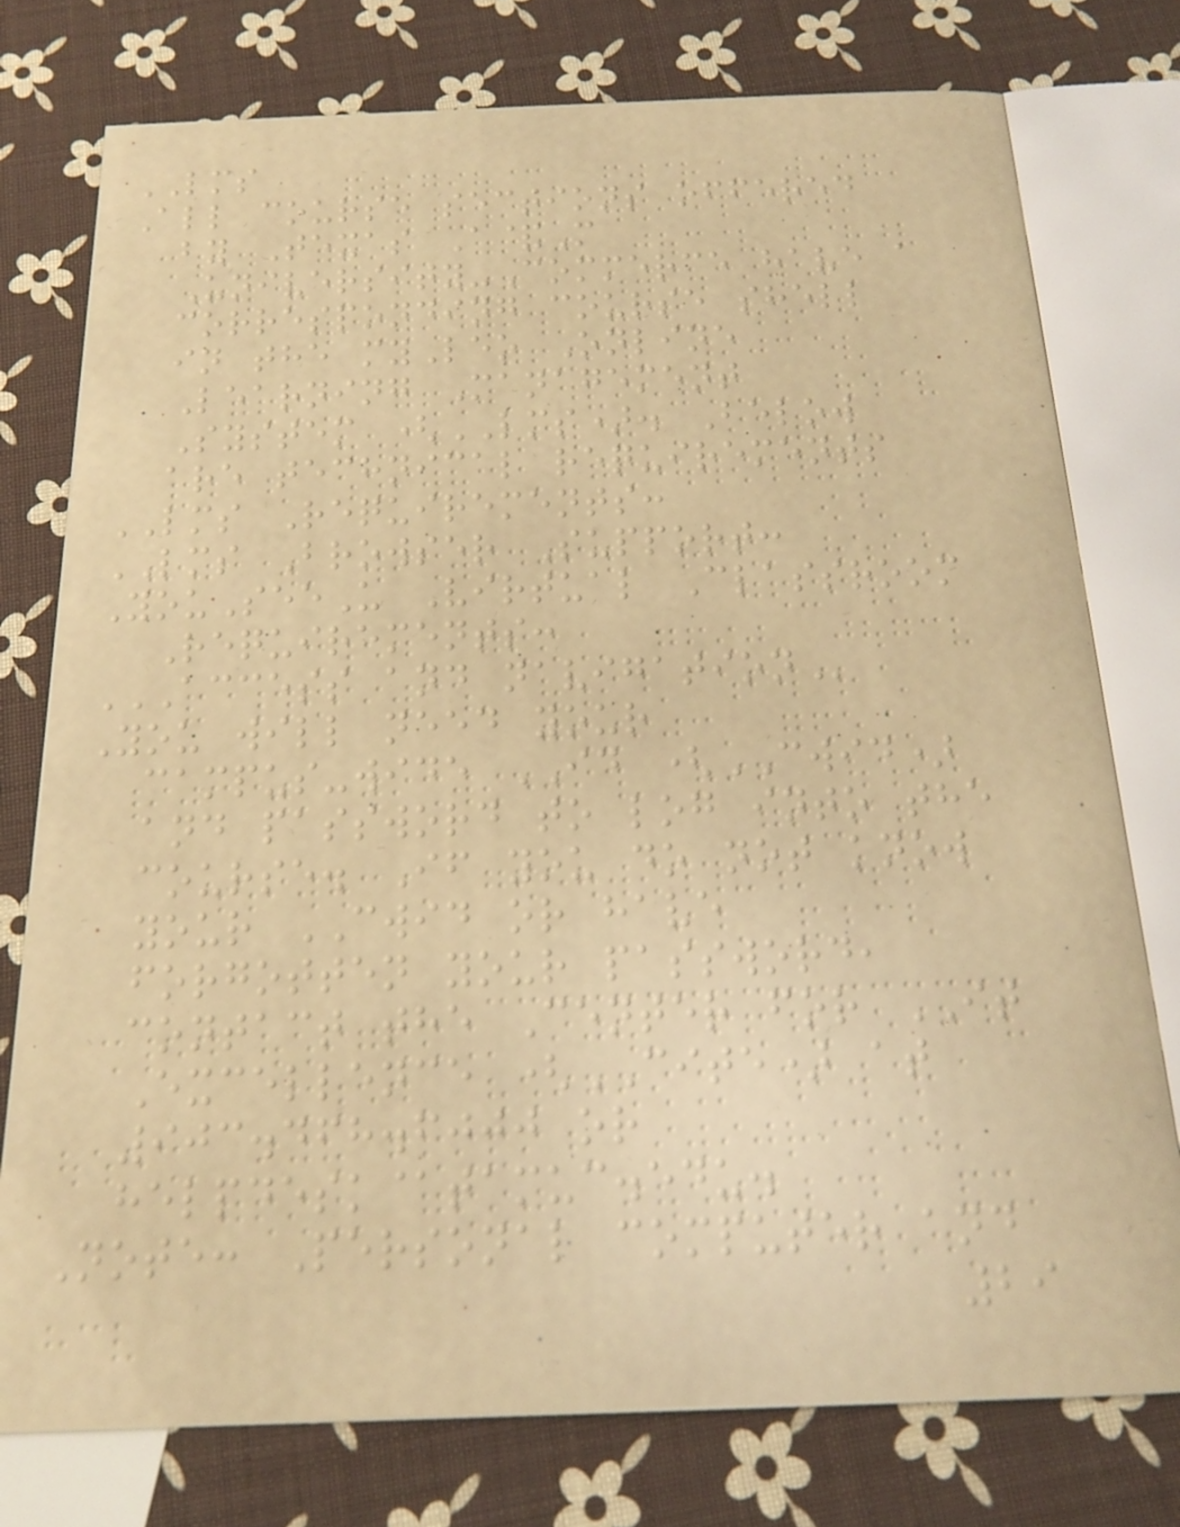LMS
All course sections offered
by Texas A&M
University-Commerce have a
corresponding course shell
in the myLeo Online
Learning Management
System (LMS). Below
are technical requirements
LMS Requirements:
LMS Browser Support:
YouSeeU Virtual Classroom
Requirements:
ACCESS AND NAVIGATION
You will need your
campus-wide ID (CWID)
and password to log into the
course. If you do not know
your CWID or have
forgotten your password,
contact the Center for IT
Excellence (CITE) at
903.468.6000 or
helpdesk@tamuc.edu.
Note: Personal computer and
29
